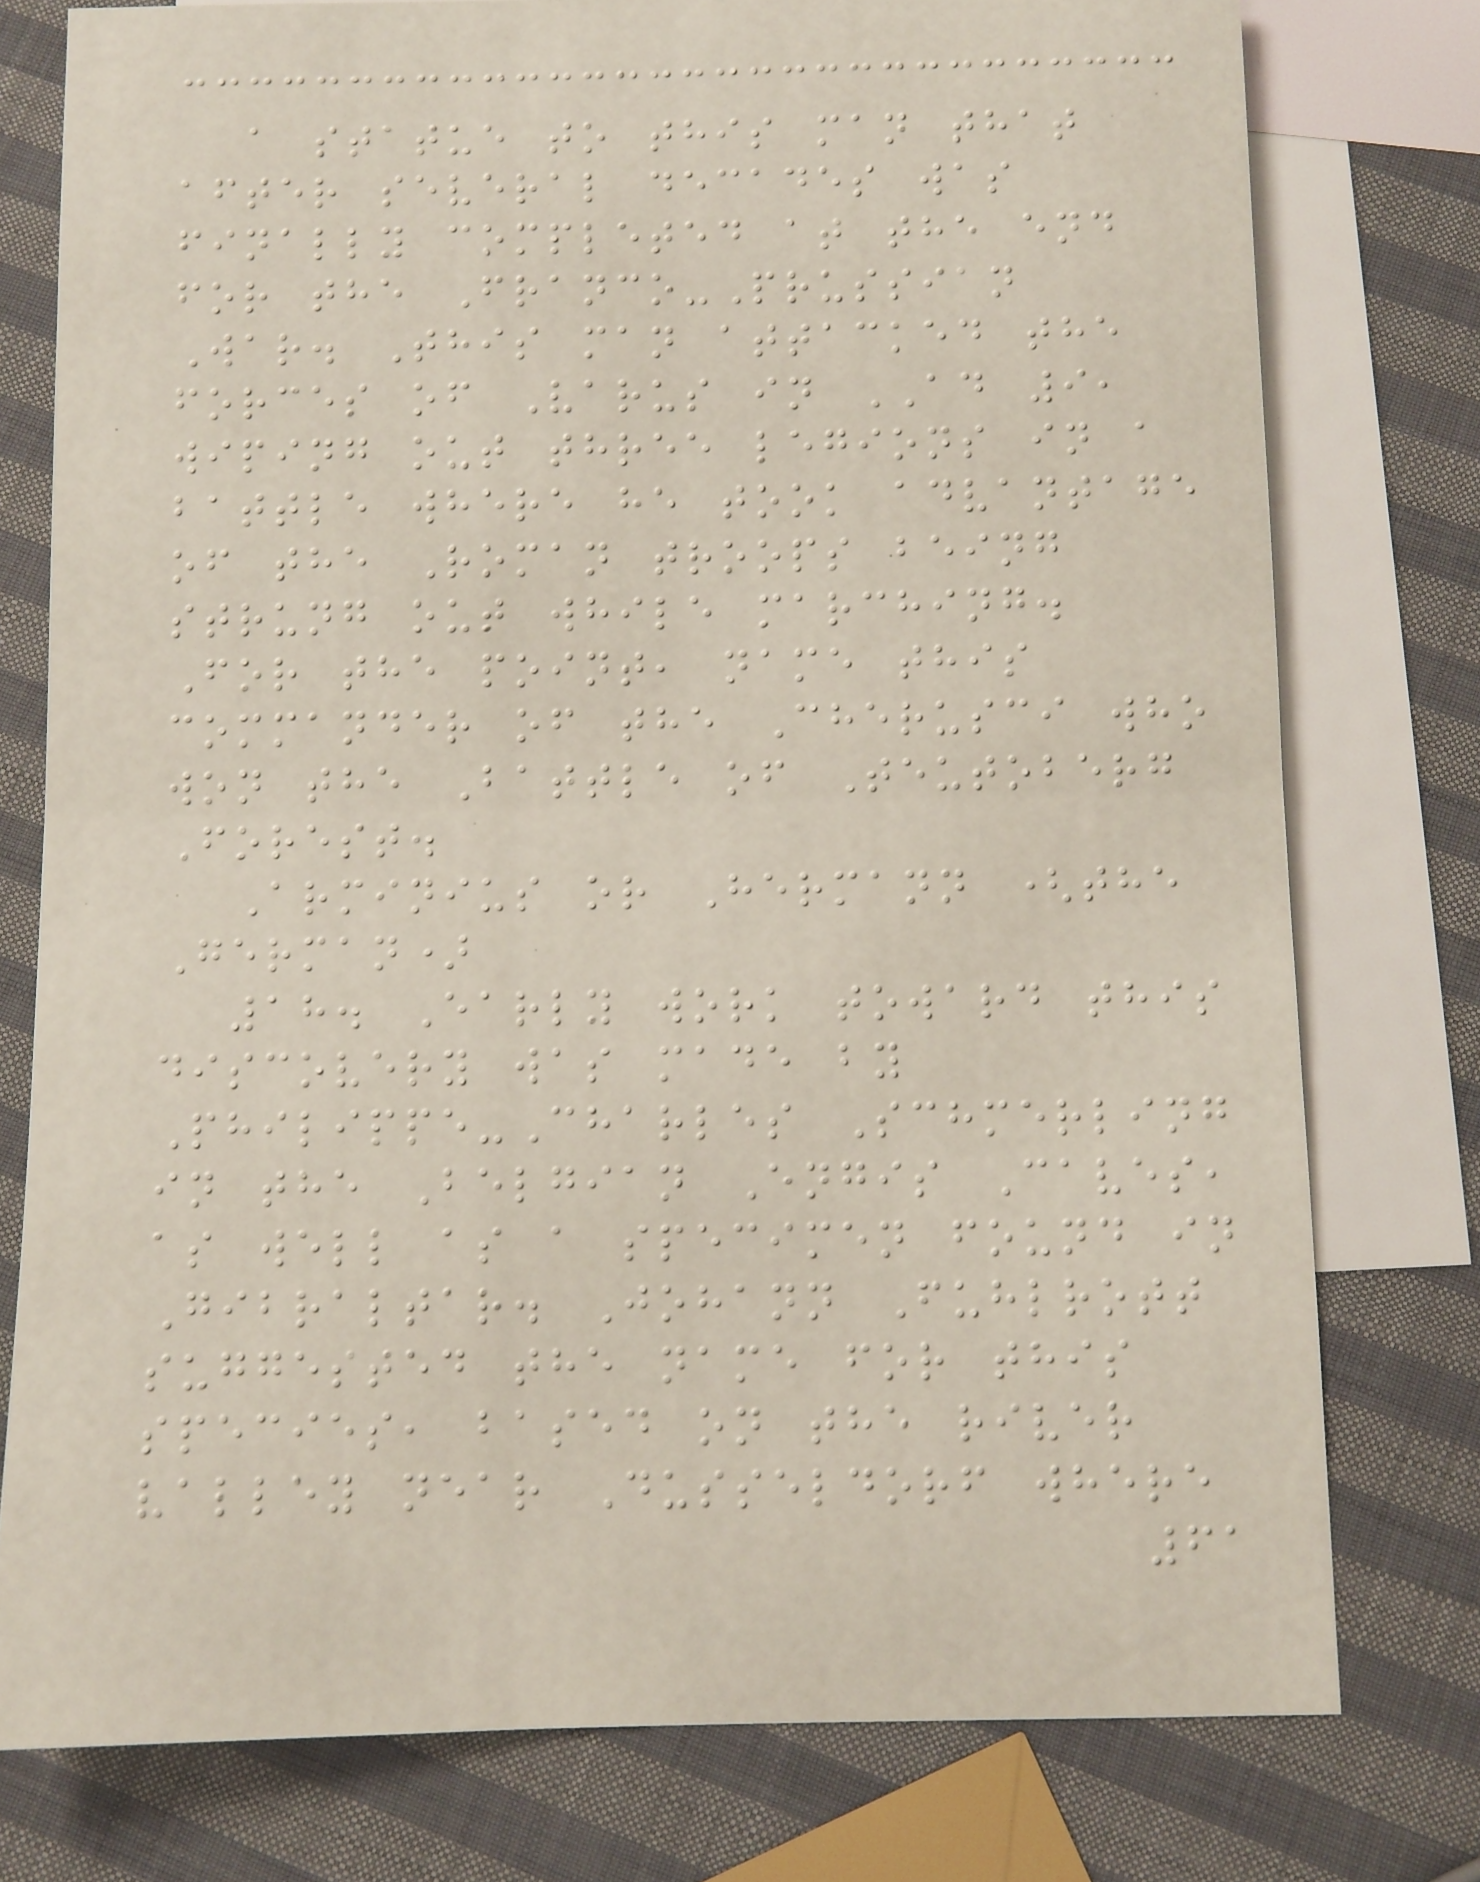a statue to this man that
after several decades was
finally completed at the end
for the Franco-Prussian
War. This man attacked the
forces of Varus in AD 9,
wiping out three legions in a
battle where he took advantage
of the Roman troops being
strung out while marching.
For the point, name this
commander of the Cherusci who
won the Battle of Teutoberg
Forest.
Arminius or Hermann (the
German)
18. Early work toward this
discovery was made by
Philippe-Charles Schmerling
in the Belgian Engis Caves,
as well as a specimen found in
Gibraltar. Johann Fuhlrott
suggested the name for this
species, based on the river
valley near Dusseldorf where
61
